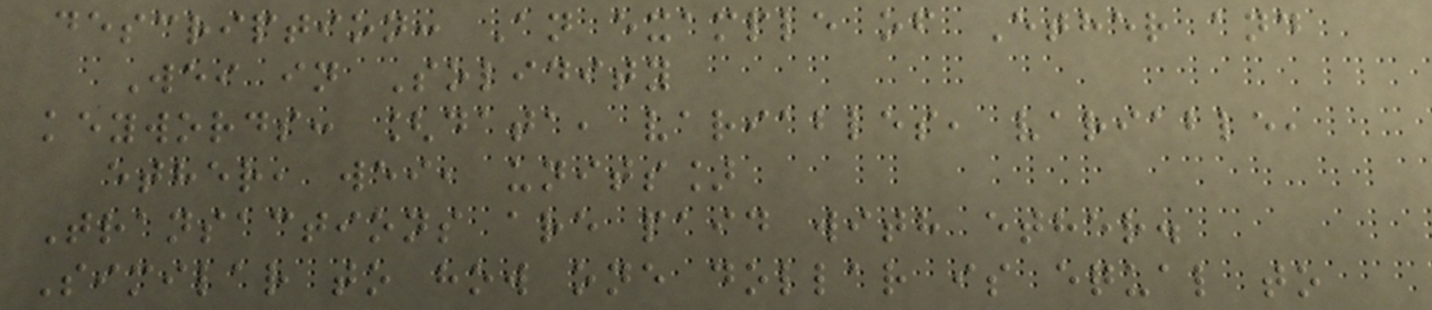description: An example of Ether and
Wei in Solidity
keywords: [data, variables, variable,
ether, wei, units]
Transactions are paid with ether.
Similar to how one dollar is equal to
